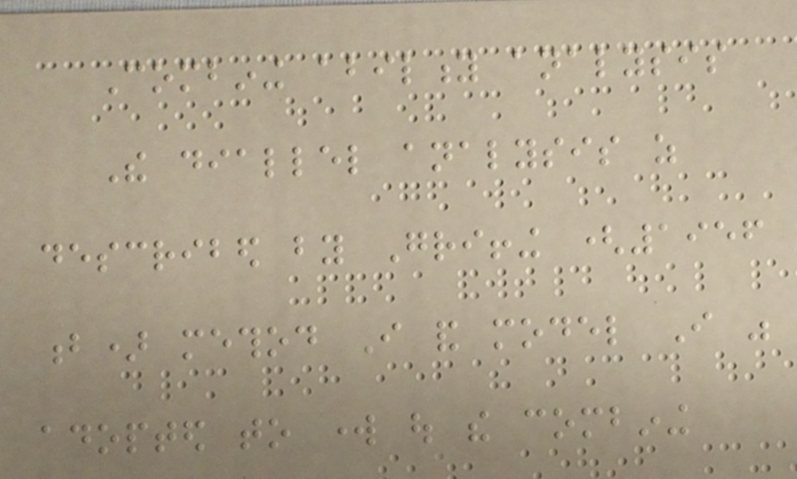Combining ability analysis
The diallel analysis as
described by Griffing (1956
b) method I and model I was
adopted to work out the combining
